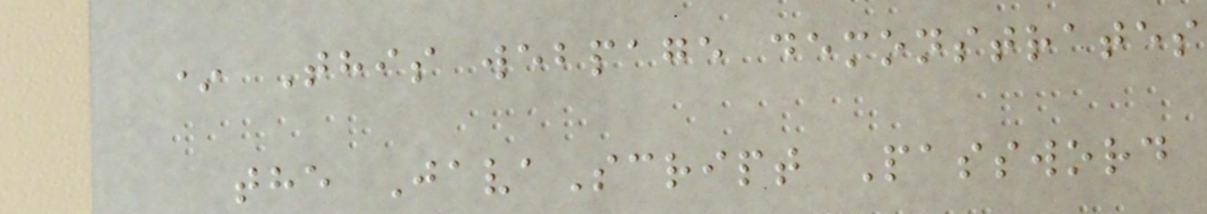* This webpage demonstrates
the JavaScript Password
